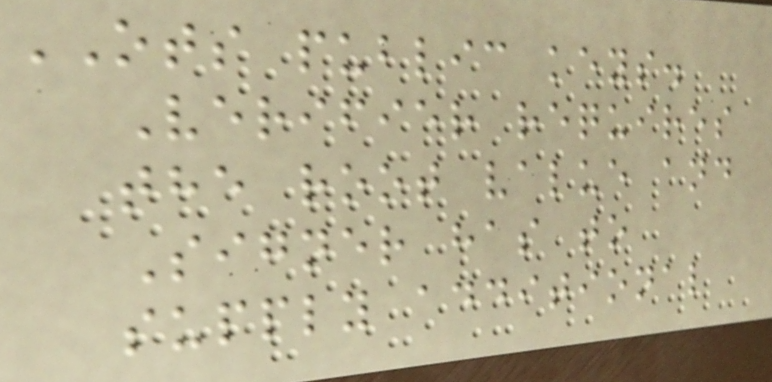OTS public keys.
Verifier requires
the root value and
Signer has to
supply additional
